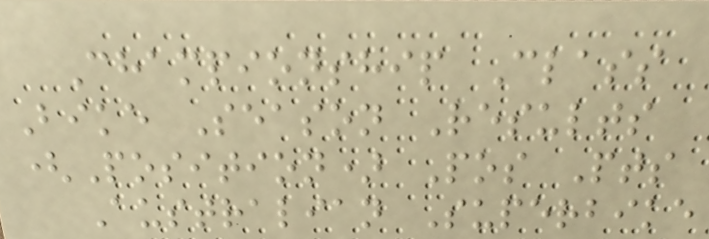Championship Class
Bike Season Results
(Position) Pos Pts
Australian Superbike
